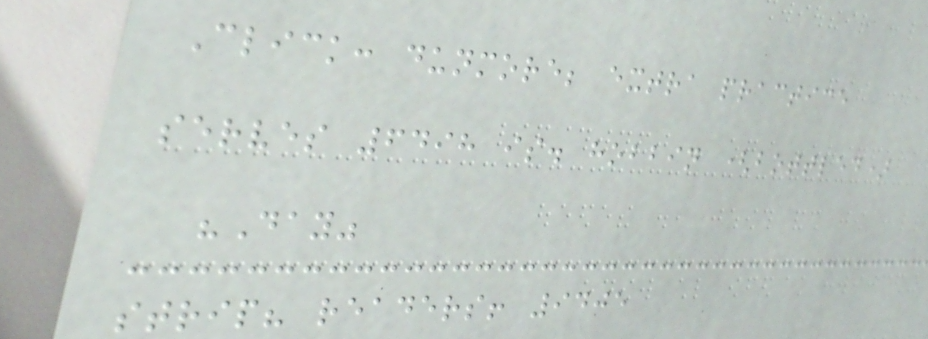Click: dunmore; extra practice
serves 6498 is. hobbin (bottled)
"Day"
strip? readers! 9405
